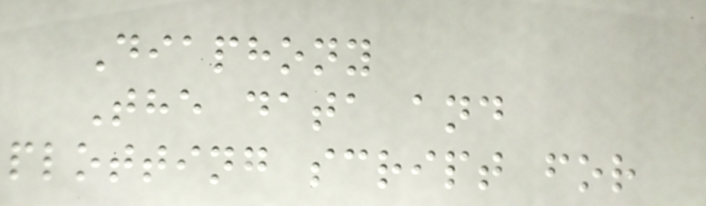Diaphony
The data and
plotting script for
